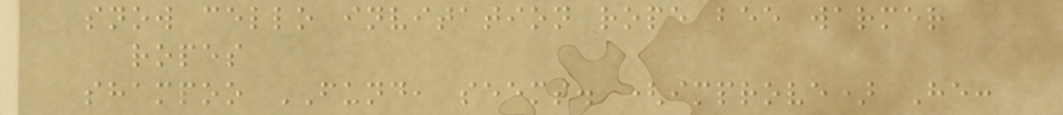snow cello invitation rope bee warmer
ropes
shampoo FUND, seems. (improve) He:
